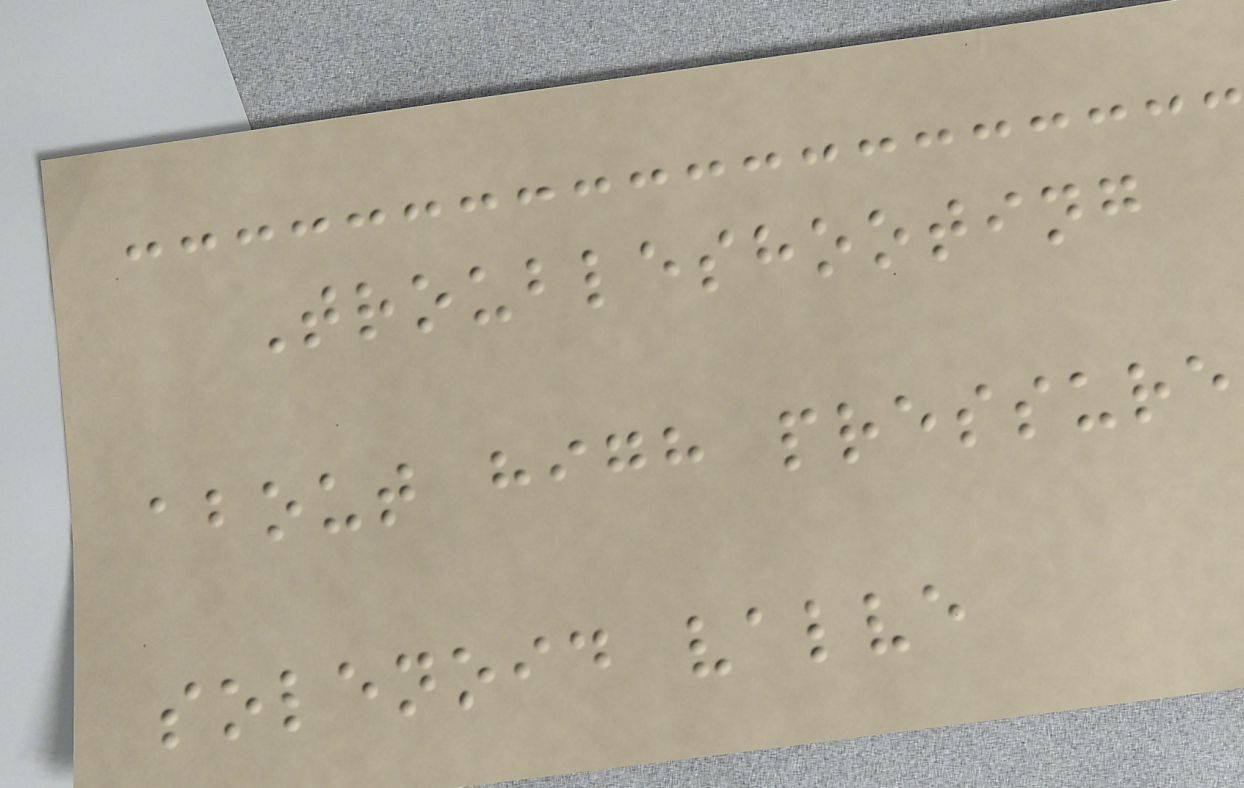Troubleshooting
about high pressure
solenoid valve
